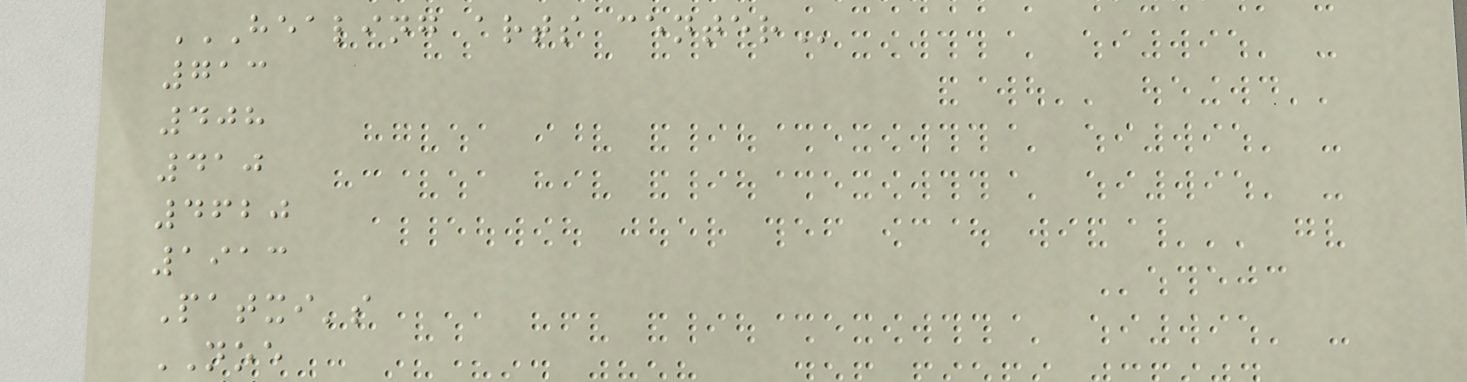HEALING ARTS CENTER
713
408
410
4620
1913
Patxi's
NOE
